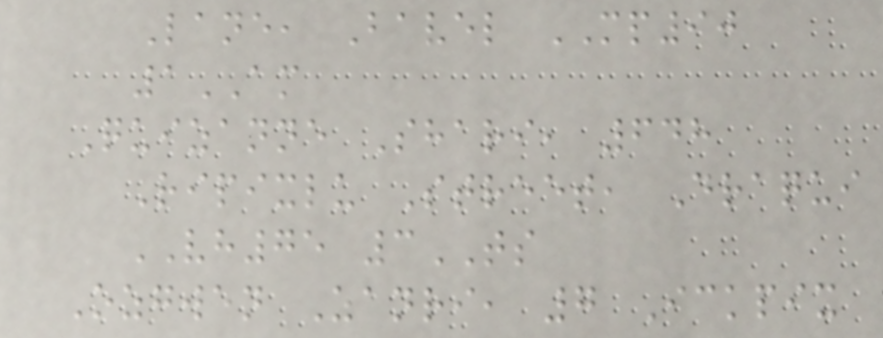Lane, Bavel MP90
1AM
Quizanne Shari, 648
Ripixlu Street, Draqui
VH75 3TS
Ozgwen Zanri, 7 Ickpix
